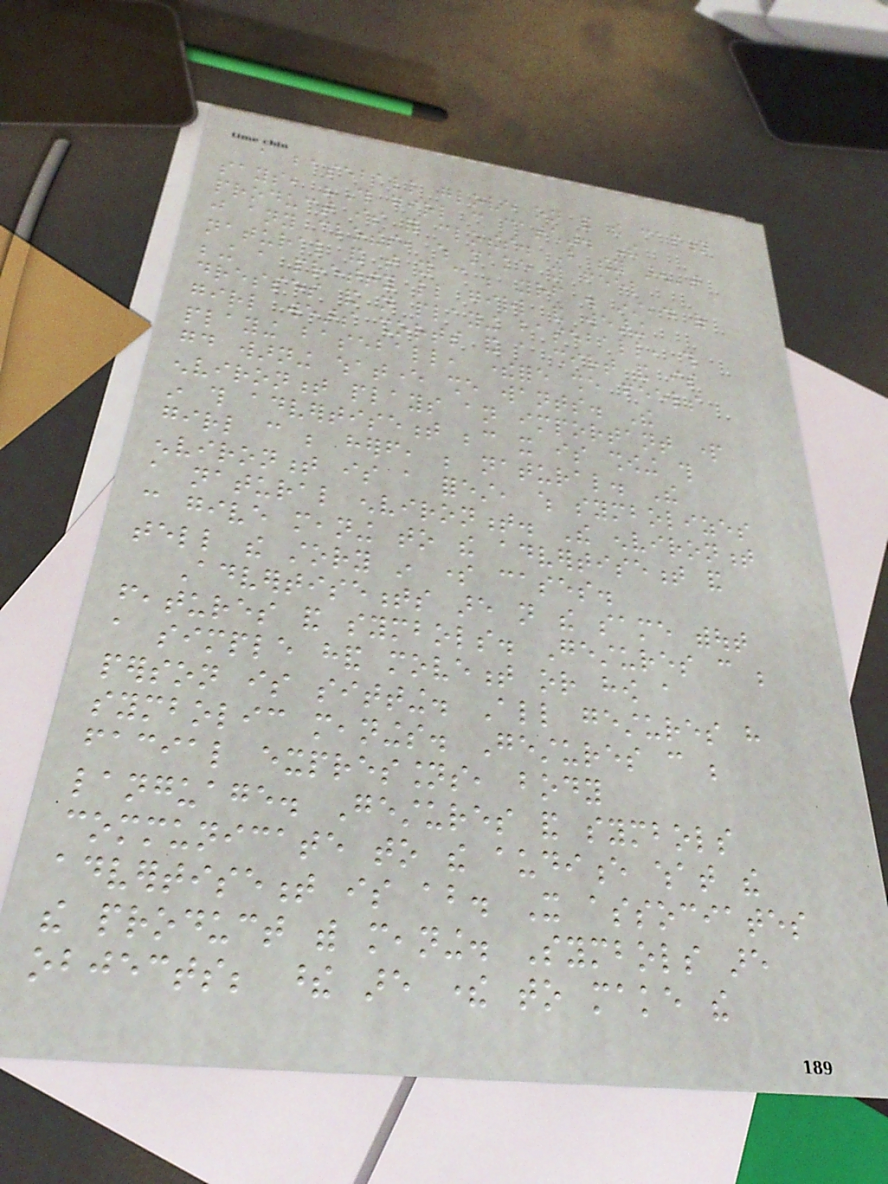a baseball glove on and the caption
says, "This girl can catch". The
product is for clothes. But they aren't
just any clothes, which make you feel
natural and that you can be yourself . instead of
being a pretty little girl and wearing
dresses and not playing baseball, this
girl wears shorts and a shirt and is
playing baseball, therefore she feels
good warning whatever she wants. The
environment plays an important part
in this advertisement because it is showing this
girl can be herself, be natural. The
environment is a forest, which symbolizes
a natural environment. The environment
can give meaning to the advertisement and
tell the story in some cases.
Advertisements are not the same without
features and symbols. Gestures can be
a simple hand movement or how a
person is sitting. All gestures have
symbolic meanings. Gestures can be
facial expressions, body
language. Gestures and symbols
communicate to the audience what the
advertisement is about. It associates
the product with meaning. Symbols are
objects; these are there to make the
